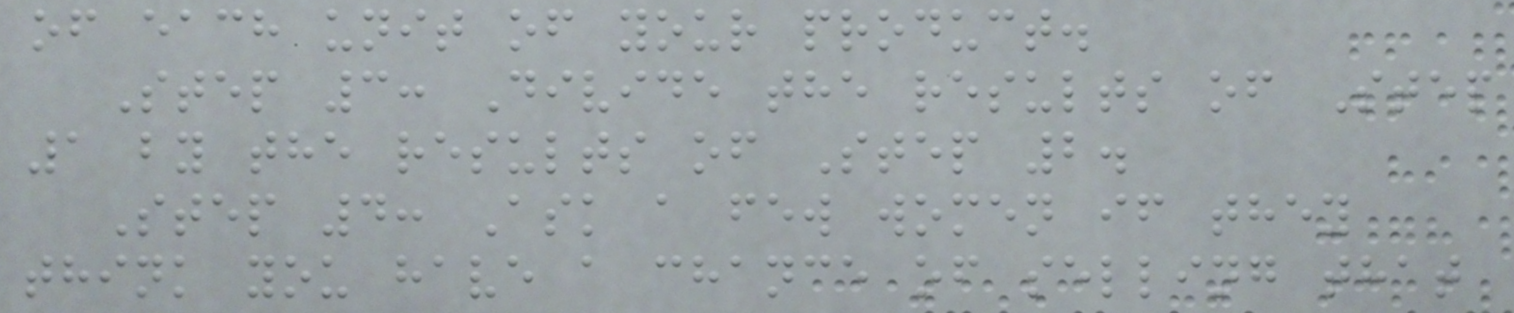of each unit of your product.
Step 3: Divide the results of Step
1 by the results of Step 2.
Step 4: Ask a few women if they
think you have a chance of selling that
